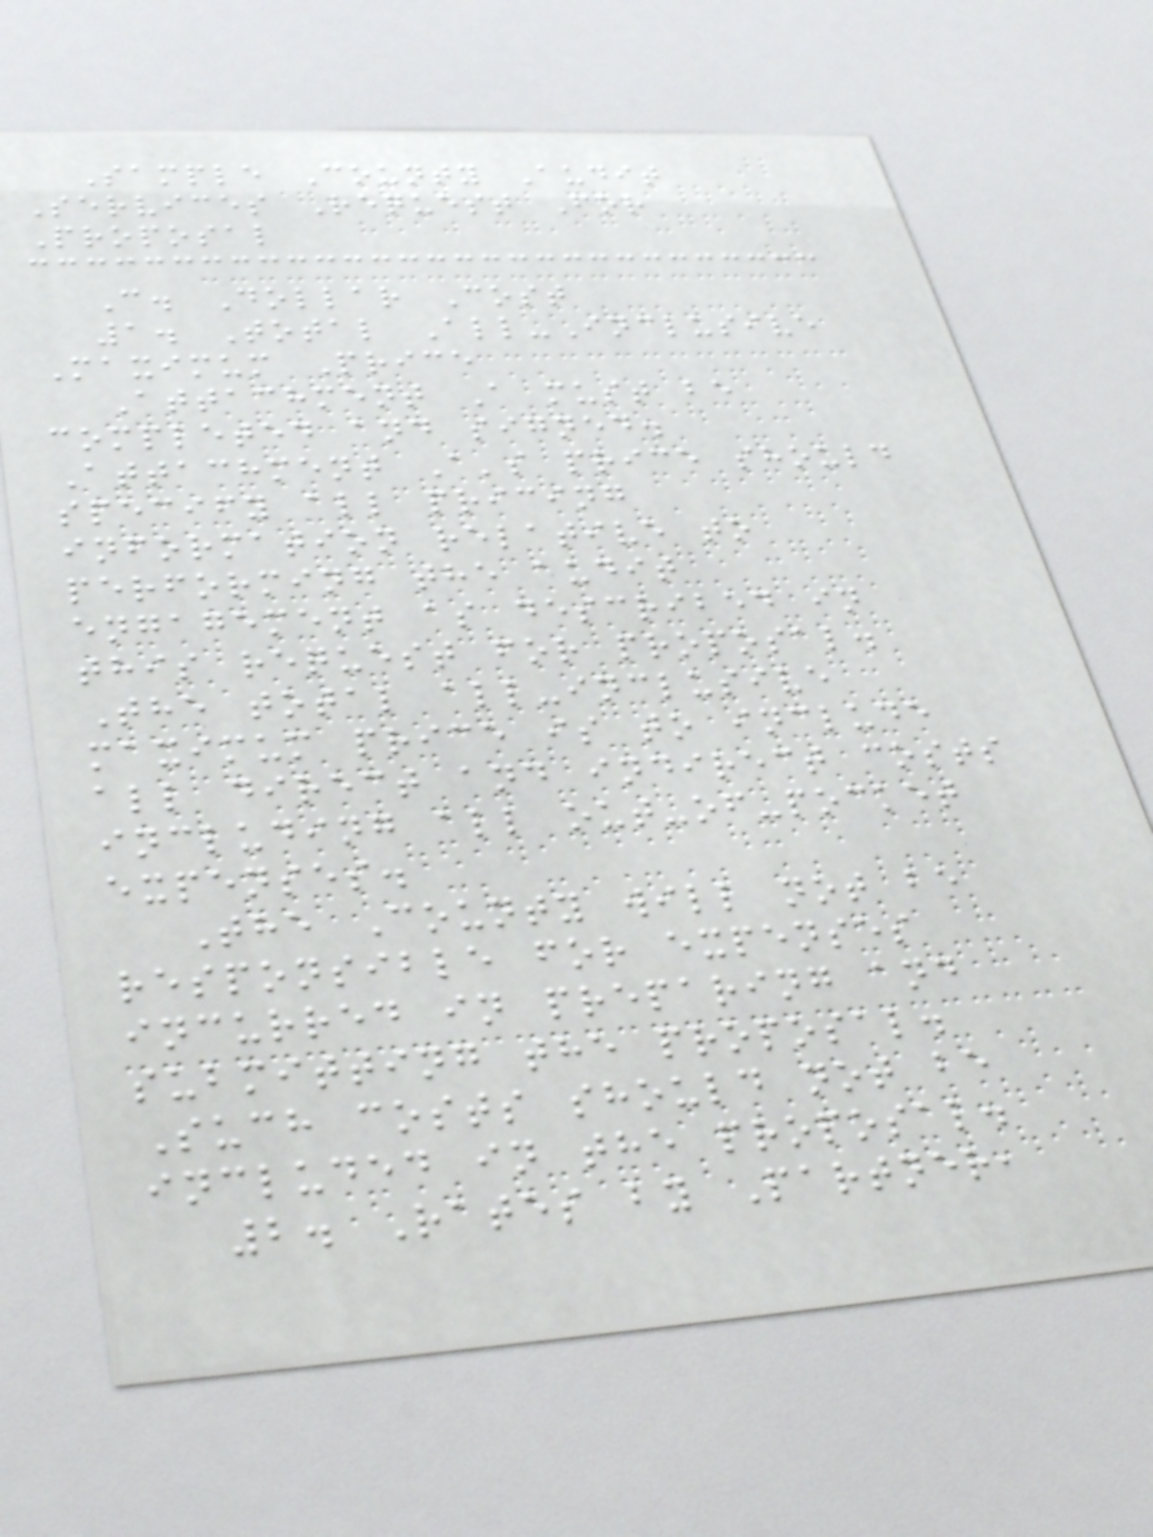Sample County Audit
Services Request For
Proposal
C. Dollar Cost
1. Total All-Inclusive
Maximum Price
Attachment A must be
completed and signed.
Attachment A's price should
specify all pricing
information relative to
performing the audit
engagement as described in
this request for proposal.
The total all-inclusive
maximum price is to include
all direct and indirect costs
including all out-of-pocket
expenses.
The County will not be
responsible for expenses
incurred in preparing and
submitting the proposal.
Such costs should not be
included in the proposal.
2. Rates by Partner,
